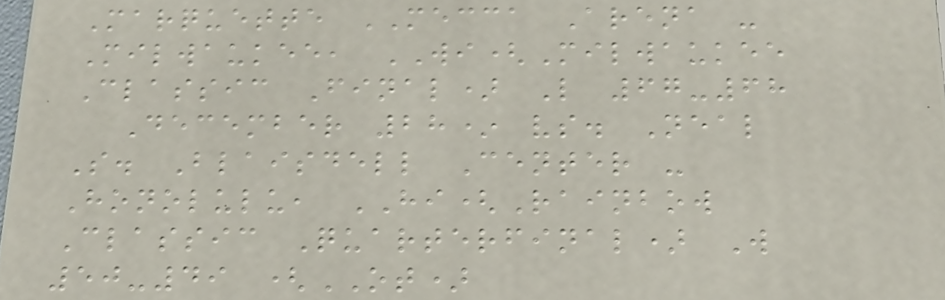Marquette MECCA Arena -
Milwaukee, WI(Milwaukee
Classic Final) L 67-68
December 28* vs. Neal
S. Blaisdell Center -
Honolulu, HI(Rainbow
Classic Quarterfinal) W
50-49 (OT)
